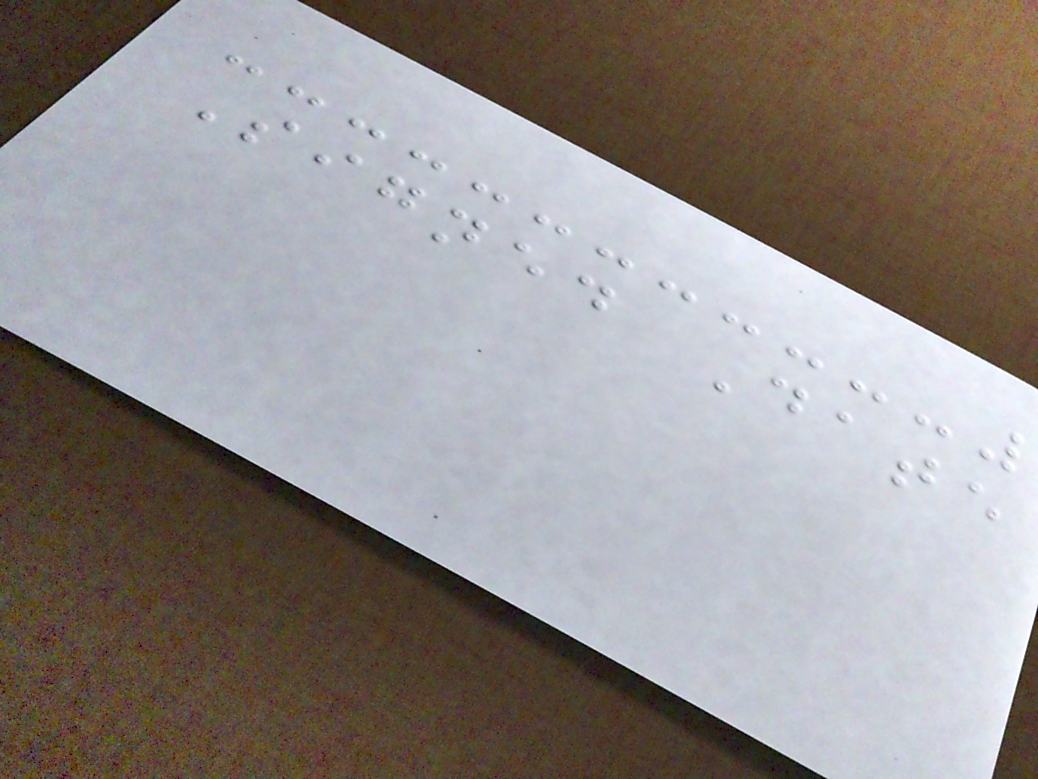Signed Date
